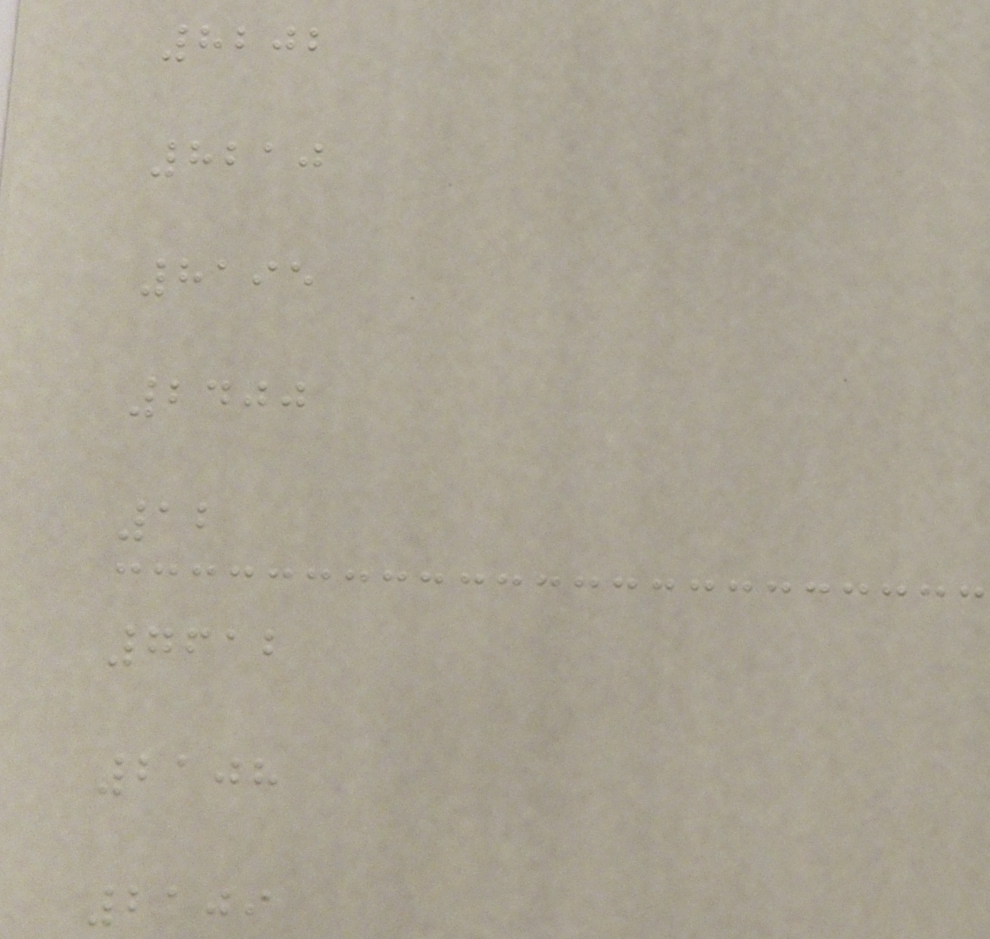8202
8210
8195
2400
12
7612
2108
2109
